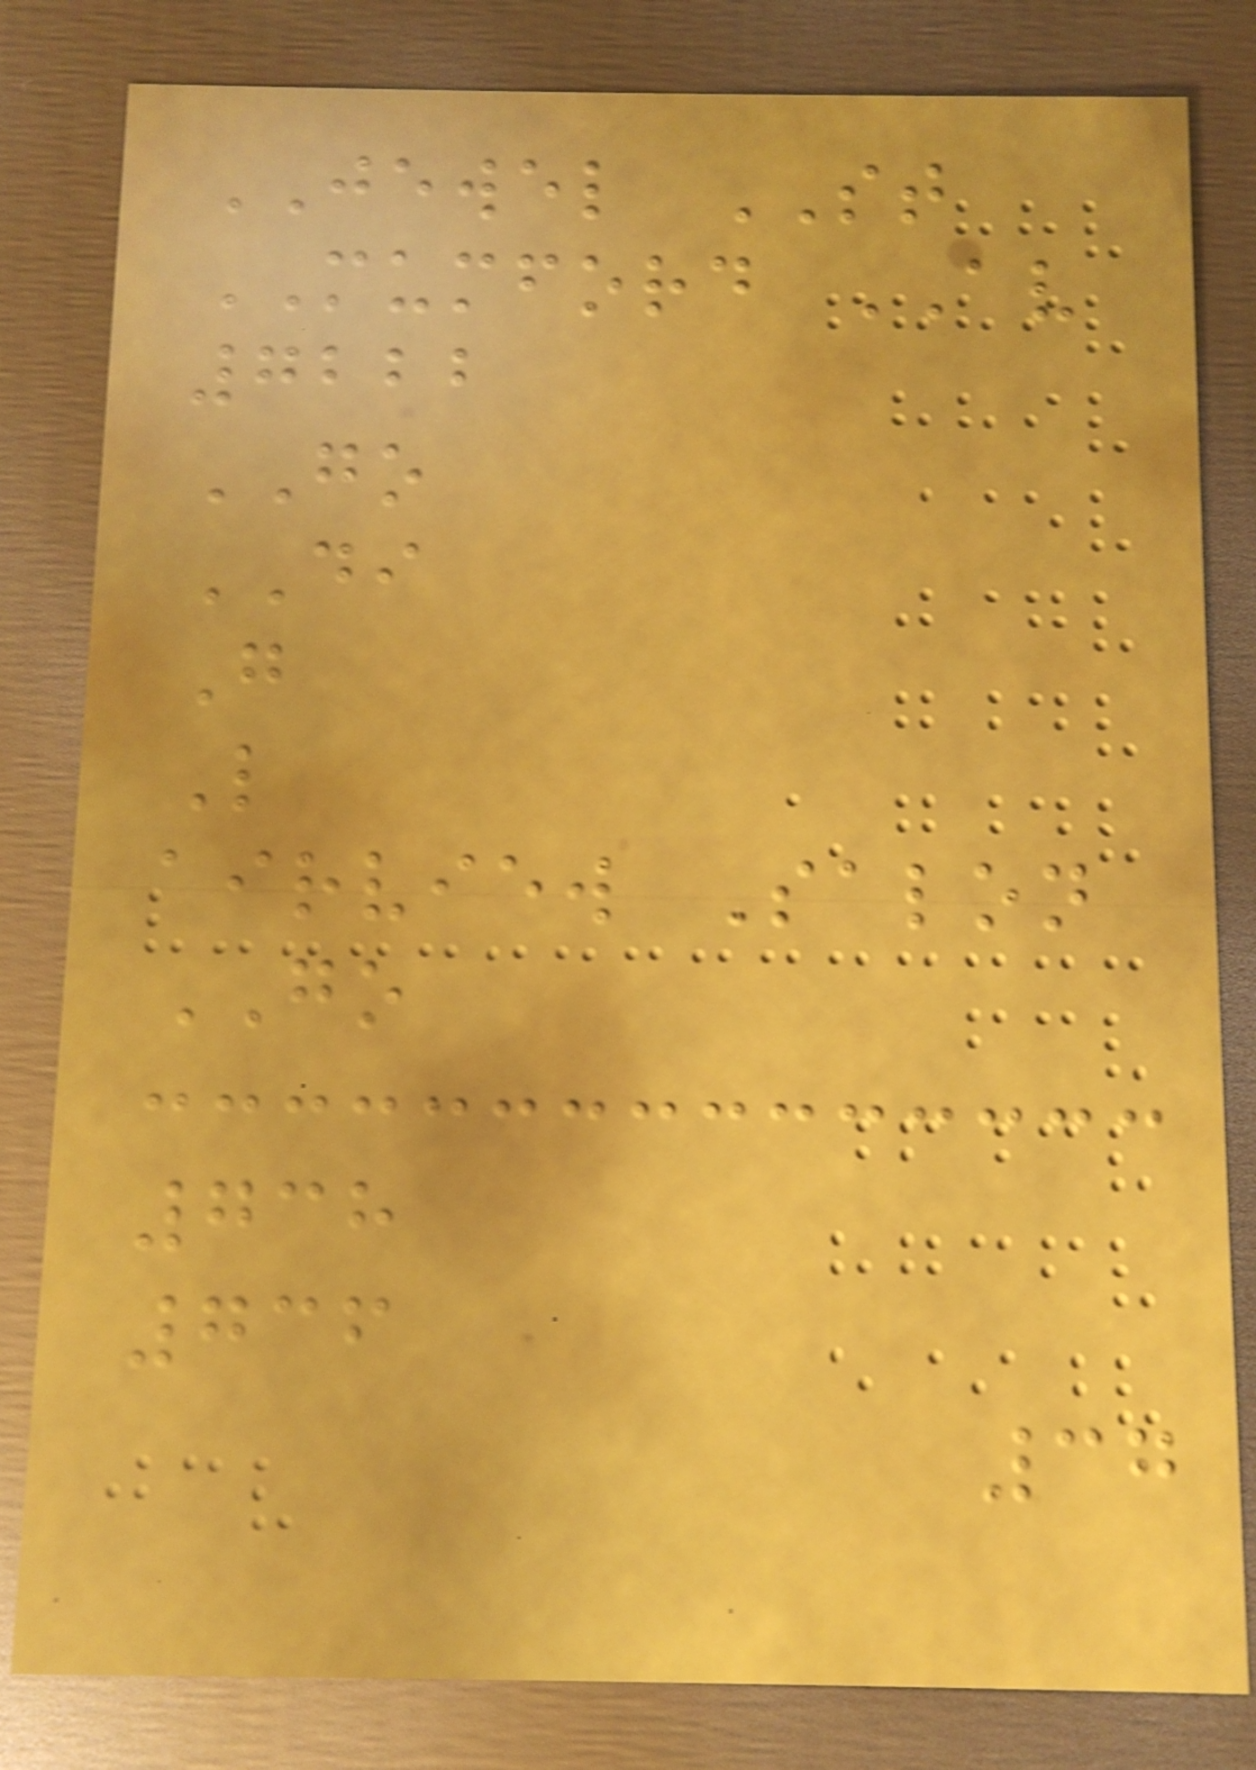JEWEL ST
MUMFORD AV
7222
GO
DI
G
L
airview Salon
GO
738
736
37
